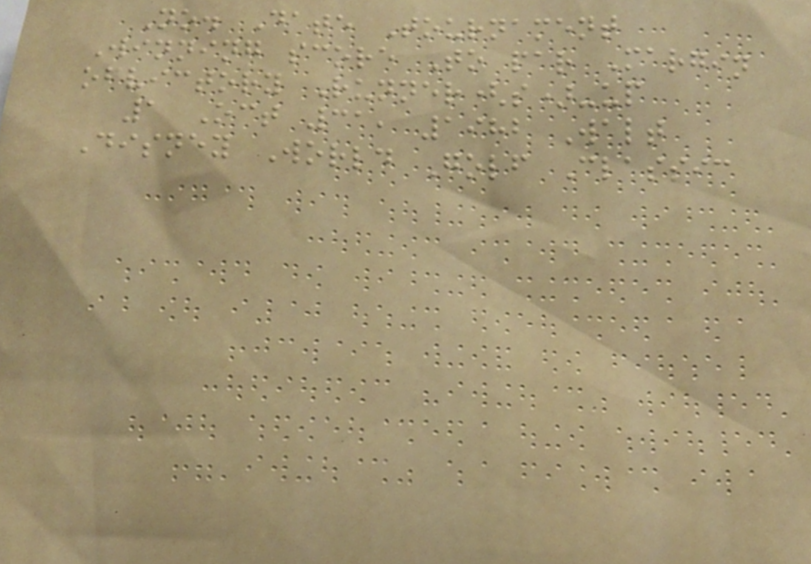No. Date Tournament
Winning score To par Margin
ofvictory Runner(s)-up
1 Oct 31, 1982 Walt
Disney World Golf Classic
